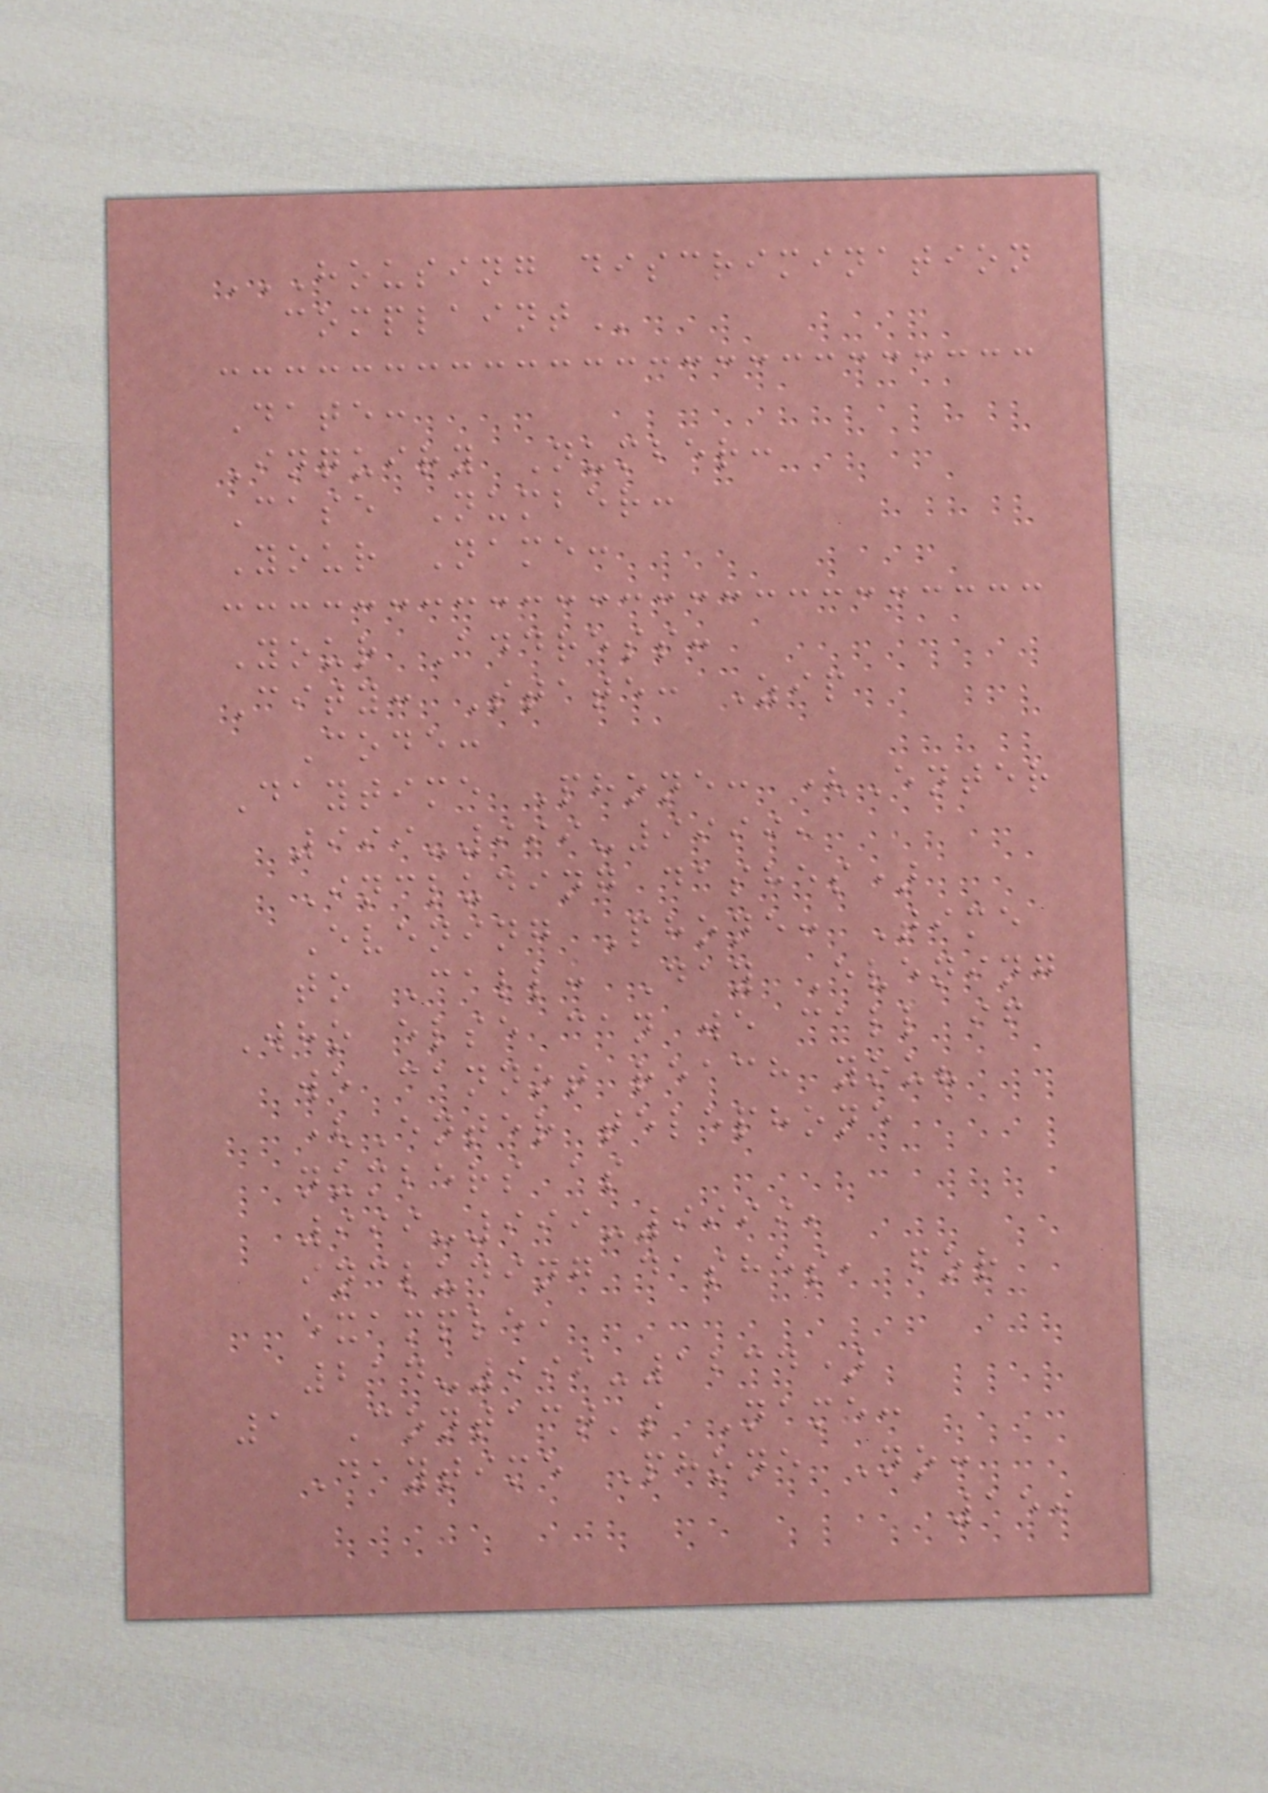HOUSING DISCRIMINATION
COMPLAINT
Date:
Inquiry Number:
Case Number:
Your Name:
Your Address:
City: State: Zip
Code:
Daytime Phone: (Enter
999-999-9999,
Including dashes)
Evening Phone: Time
to Call: Day Evening
Who else can we call if
we cannot reach you?
(Enter telephone
numbers as
999-999-9999,
including dashes, for
example,
214-999-1234)
1 Contact's Name:
Daytime Phone No:
159
